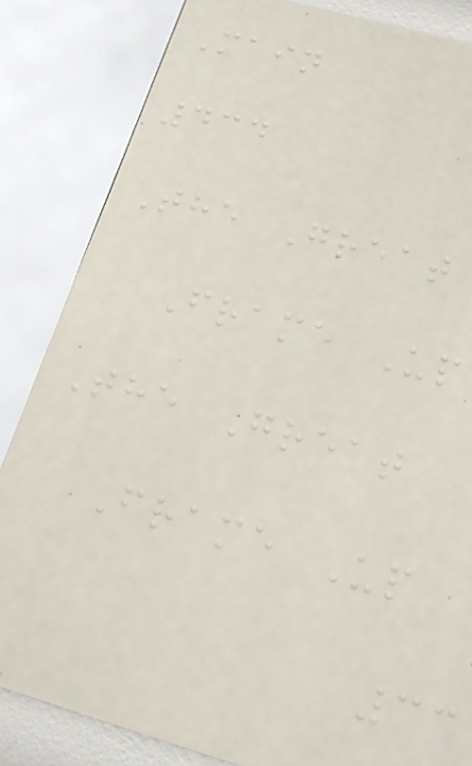Main
434
The Great
Frame Up
The Great
Frame Up
33
